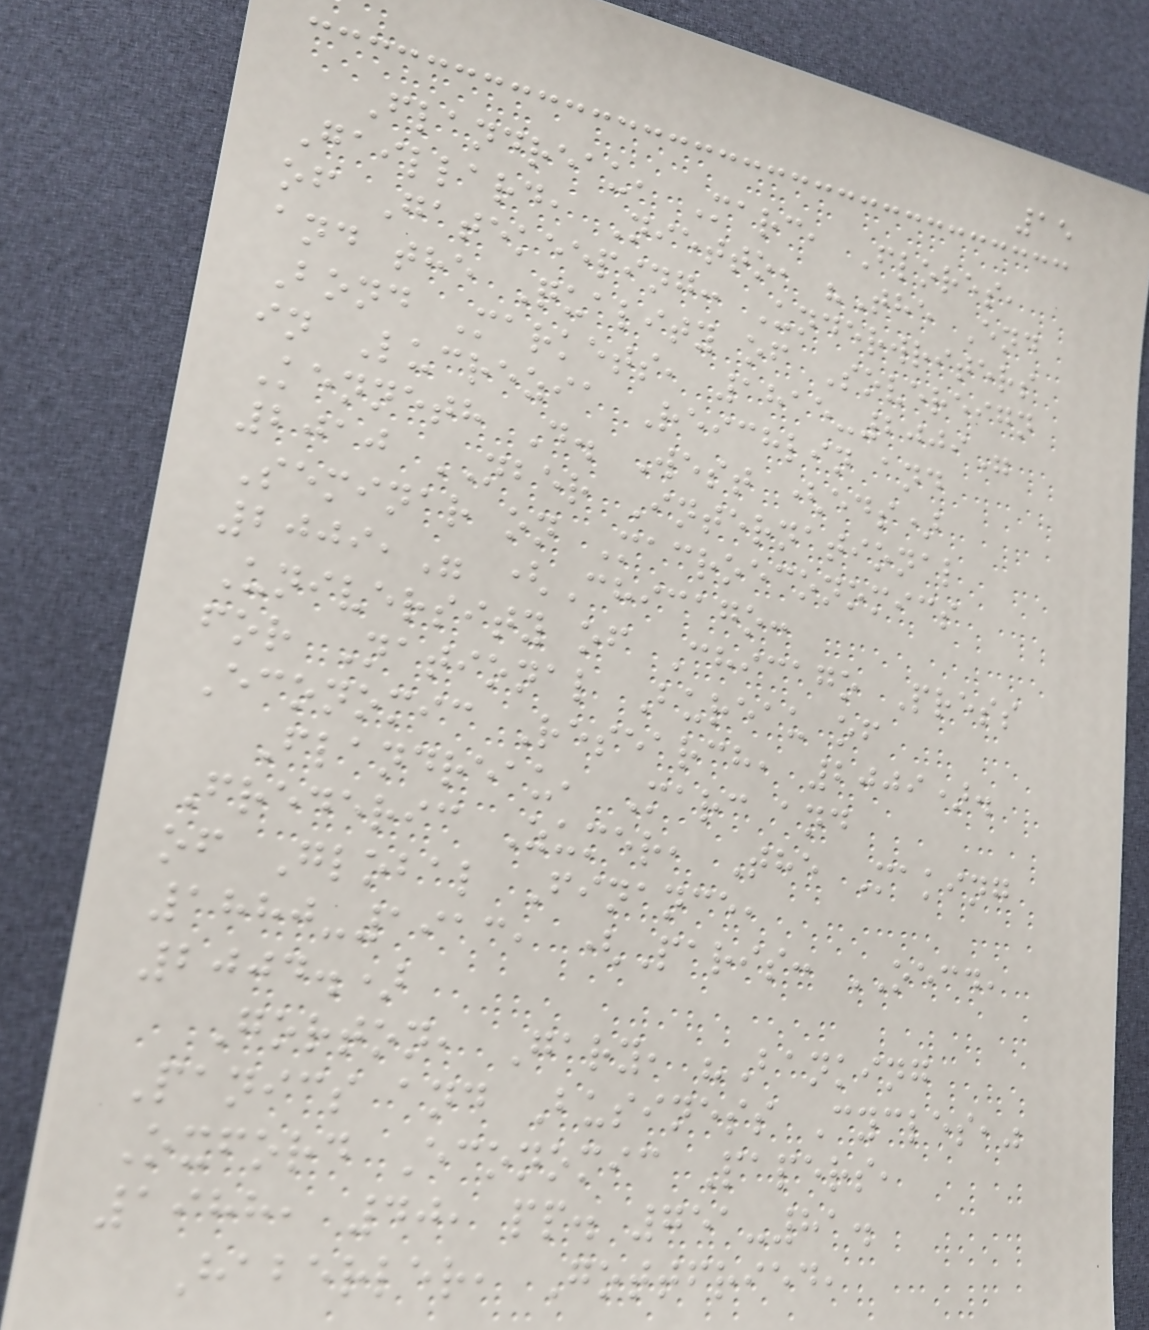15
Flandreau, Marc, Flores,
Gaillard, Nietto, "The End
of Gatekeeping: Underwriters
and the Quality of Sovereign
Bond Markets, 1815-2009"
in Lucrezia Reichlin and
Kenneth D. West (eds)
2010 NBER International
Seminar on Macroeconomics
2009," (Chicago:
University of Chicago Press
for National Bureau of
Economic Research, 2009).
Flandreau, Marc and
Frederic Zumer, The Making
of Global Finance,
1880-1913, (Paris: OECD,
2004.)
Gorton, Gary, "Banking
Panics and Business Cycles,"
Oxford Economic Papers,
1988, 40, pp. 751-81.
Haberler, Gottfried,
